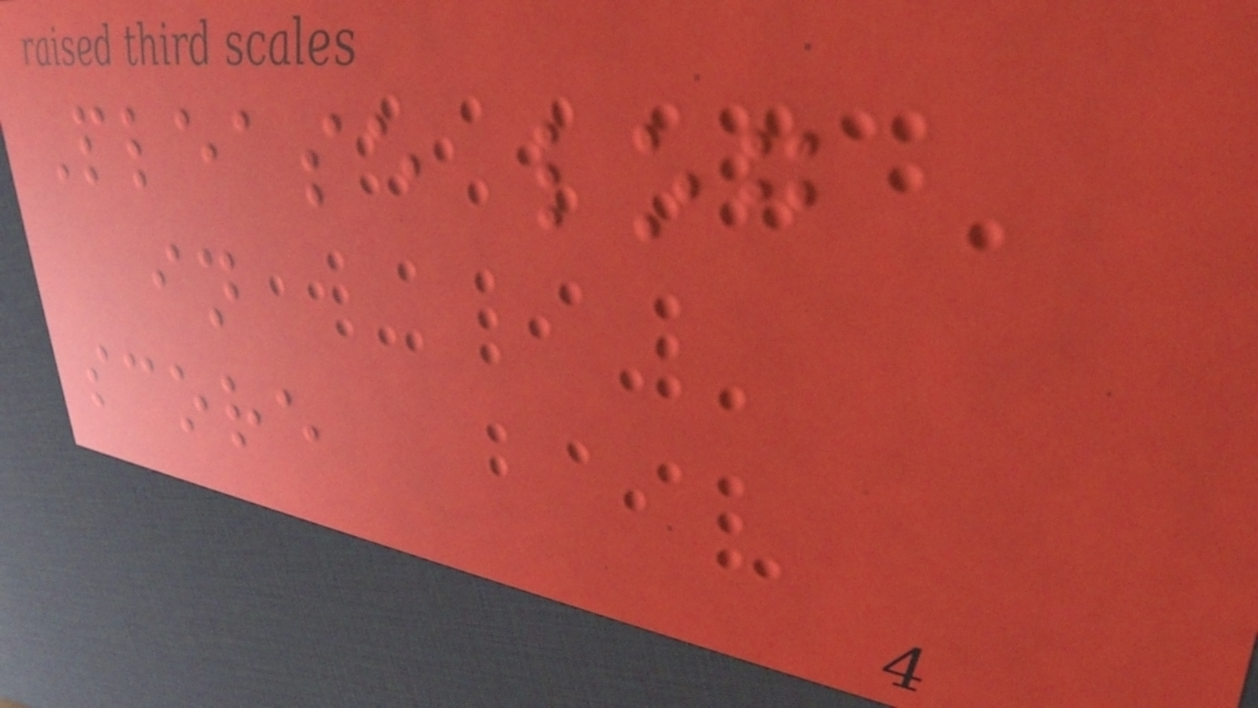Please log
in
score
